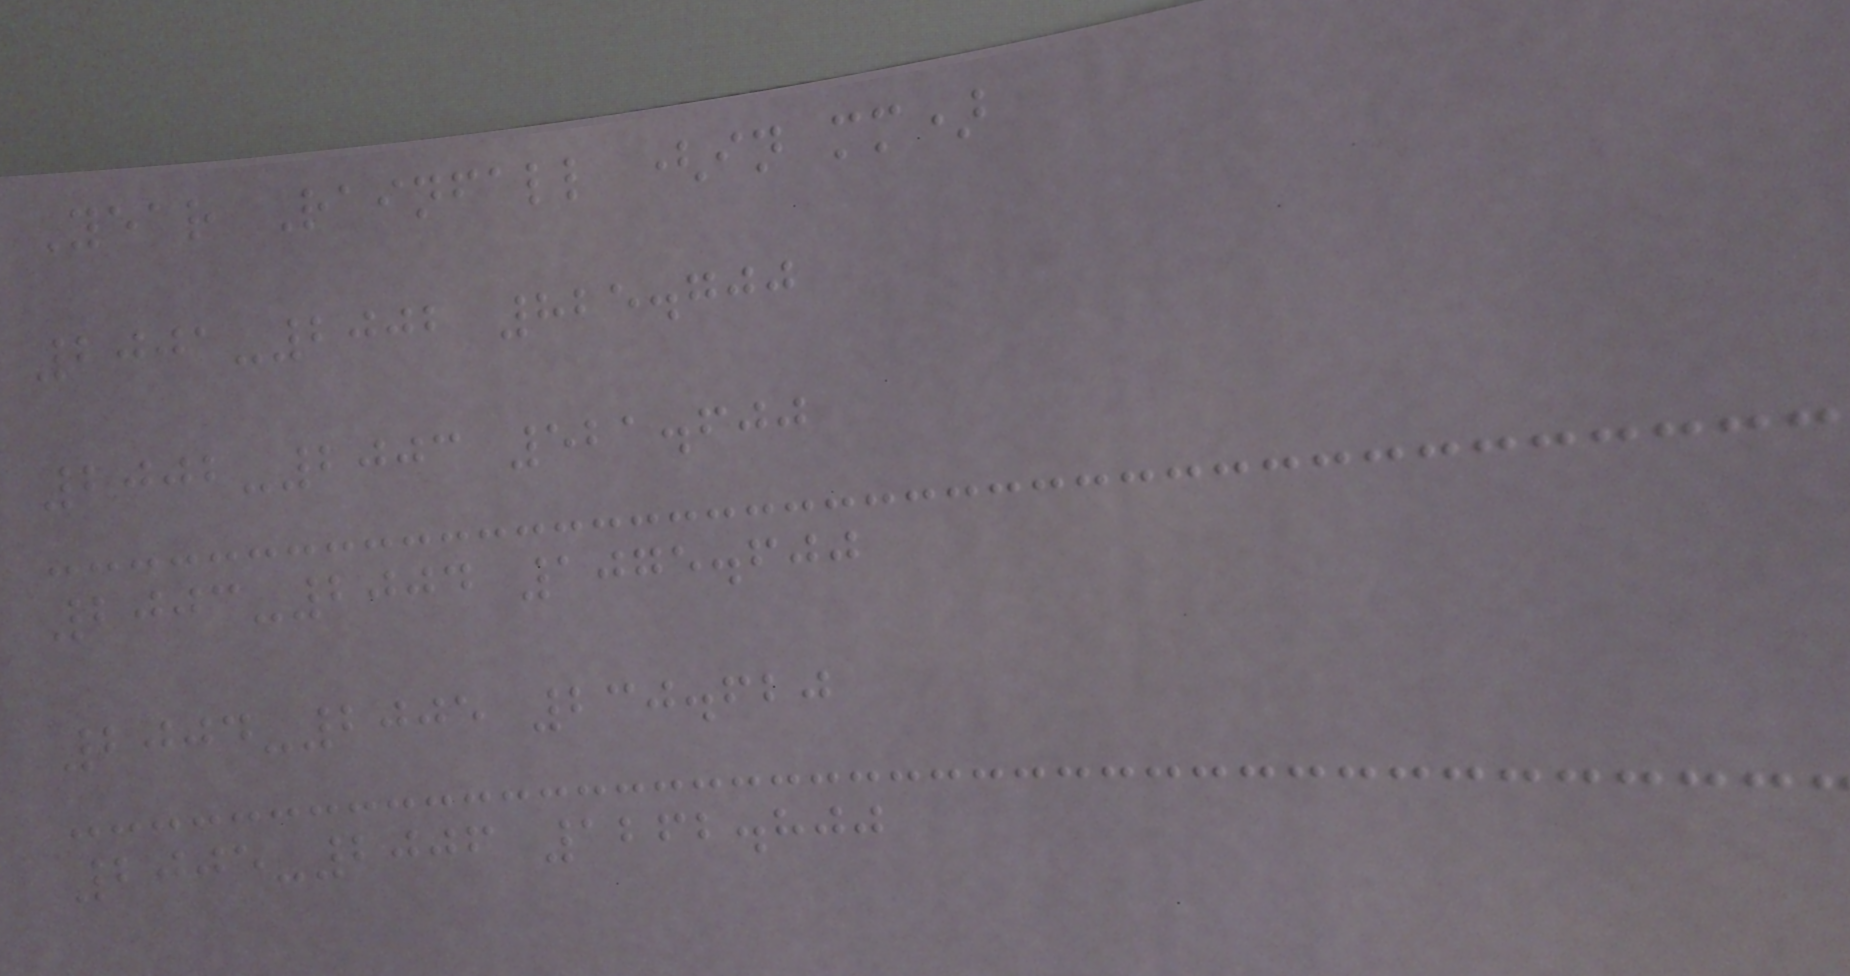Year Rainfall (in mm)
2001-2002 825.700
2002-2003 521.600
2003-2004 1075.600
2004-2005 230.620
2005-2006 1262.800
